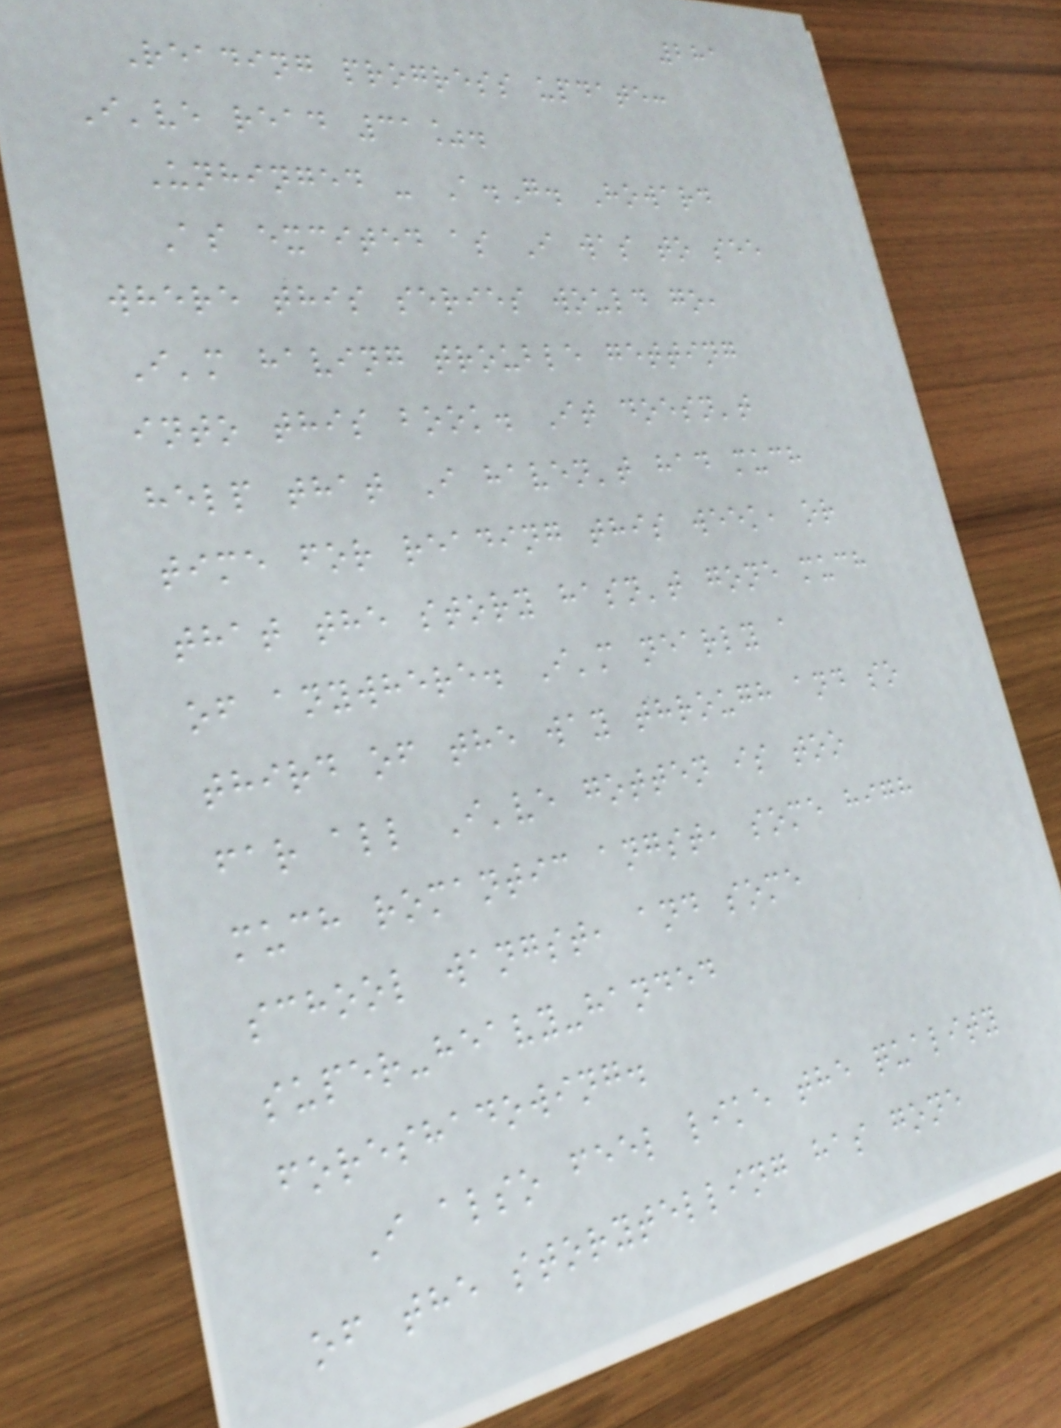281
Reading progress update:
I've read 31%.
Unhinged - A.G. Howard
As excited as I was to see
where this series would go,
I'm having trouble getting
into this book. It doesn't
help that I haven't had much
time for reading this week, or
that the story hasn't gone much
of anywhere. I'm nearly a
third of the way through and so
far all I've gotten is too
much romantic angst, some high
school wangst, and some
super-heavy-handed
foreshadowing.
I also feel like the quality
of the storytelling has gone
